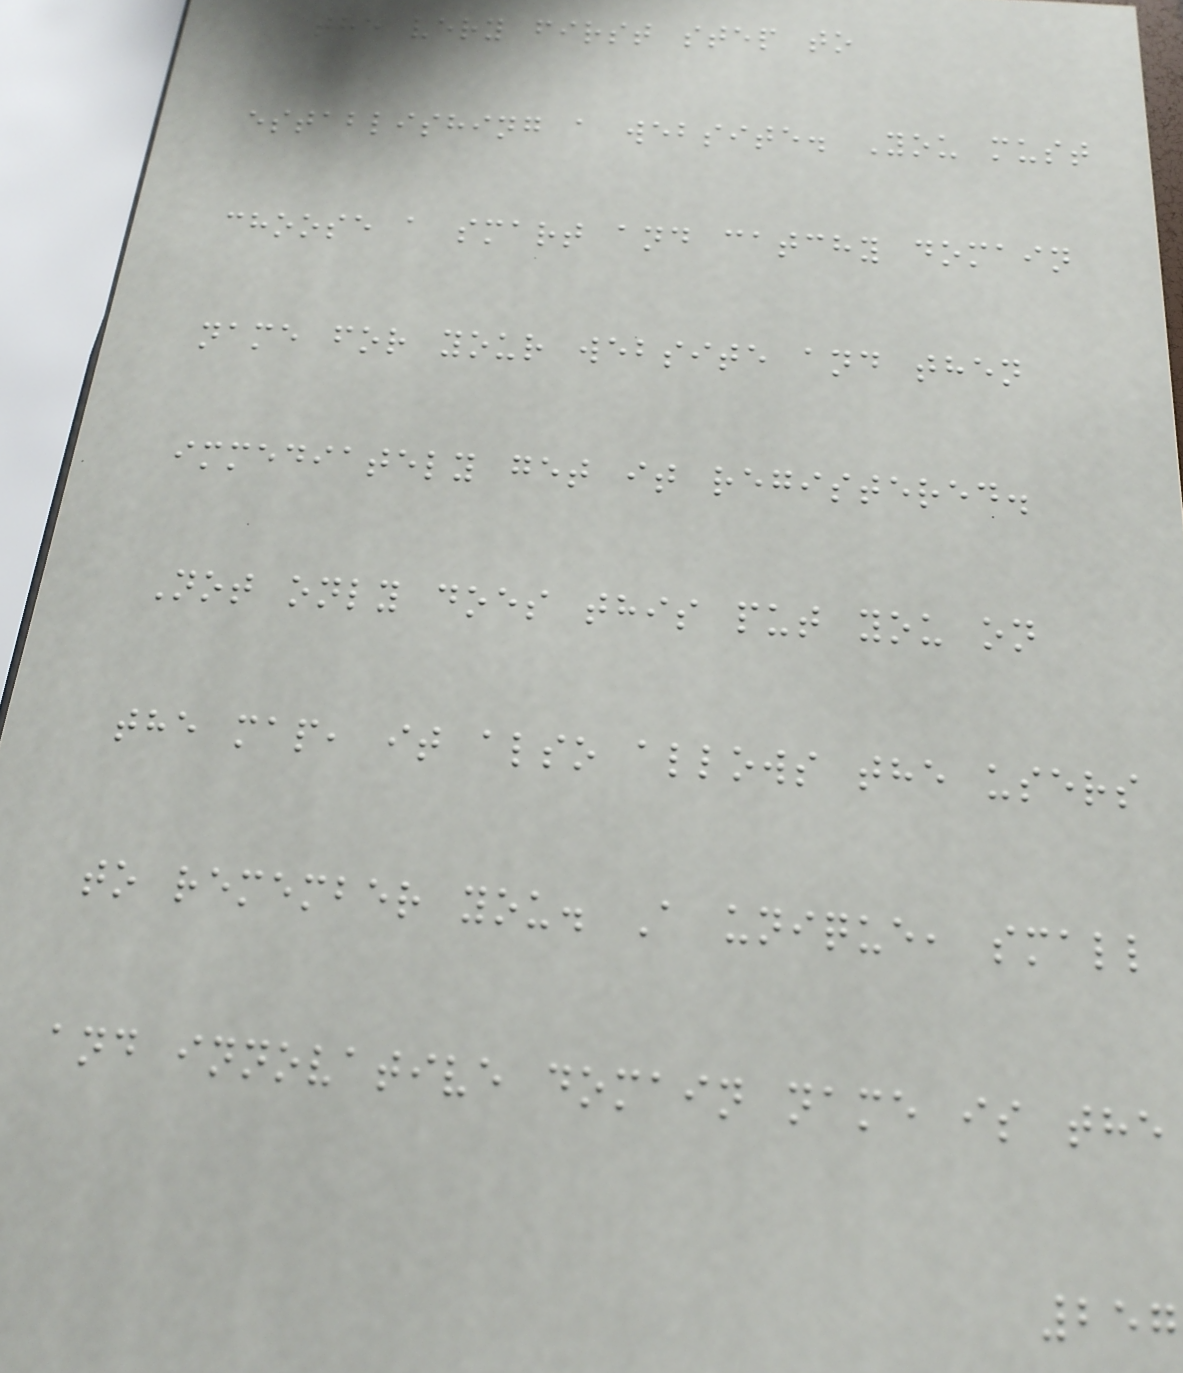the very first step to
establishing a website. You must
choose a smart and catchy domain
name for your website and then
immediately get it registered.
Not only does this put you on
the map, it also allows the users
to remember you. A unique, small
and innovative domain name is the
257
